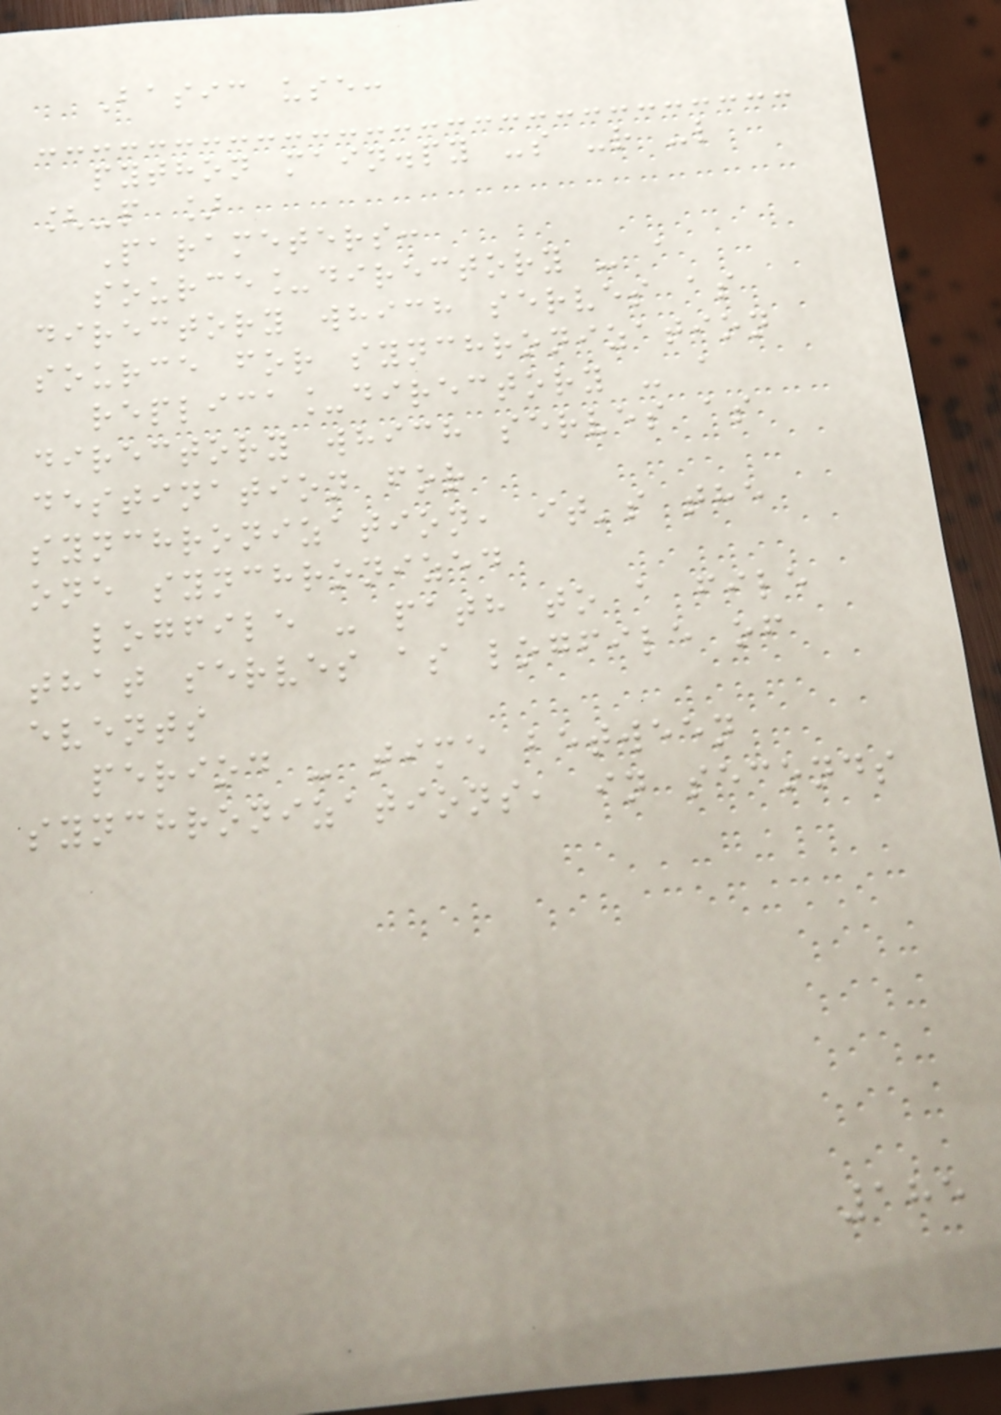Basic use:
python main.py -s -r -l
[-p ]
Parameters:
source_directory - a
directory which serves as
source for synchronization
replica_directory - a
directory which serves as
destination for
synchronization, it's the
one synchronized
logfile - path to a file
that serves as logfile of
events
period - time between
synchronizations, in seconds
185
